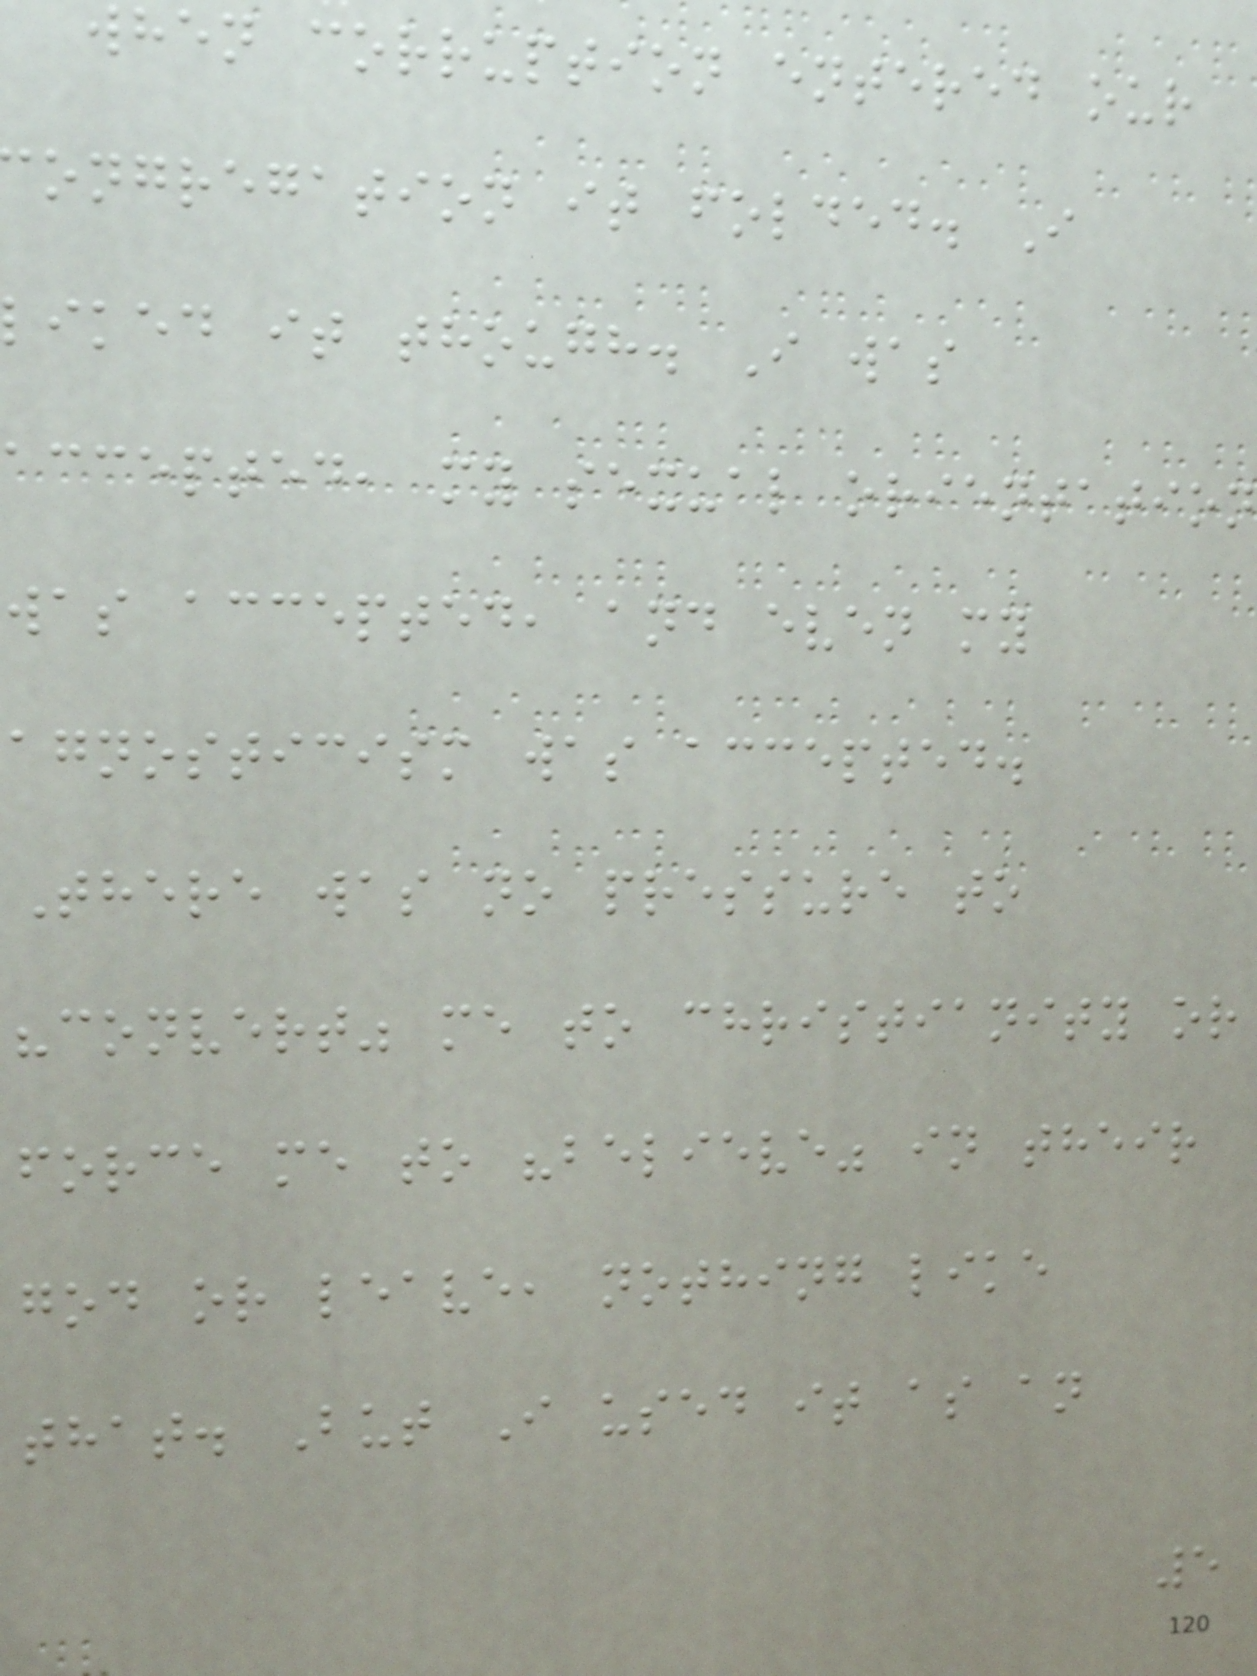when corruption entered our
ongregation it folded. I
iked it though. I was
accepted, my sexual orientation
was accepted, and even my
agnosticism was accepted.
There was no pressure to
"convert" me to christianity or
force me to "believe" in their
god or leave, nothing like
that. But I used it as an
5
